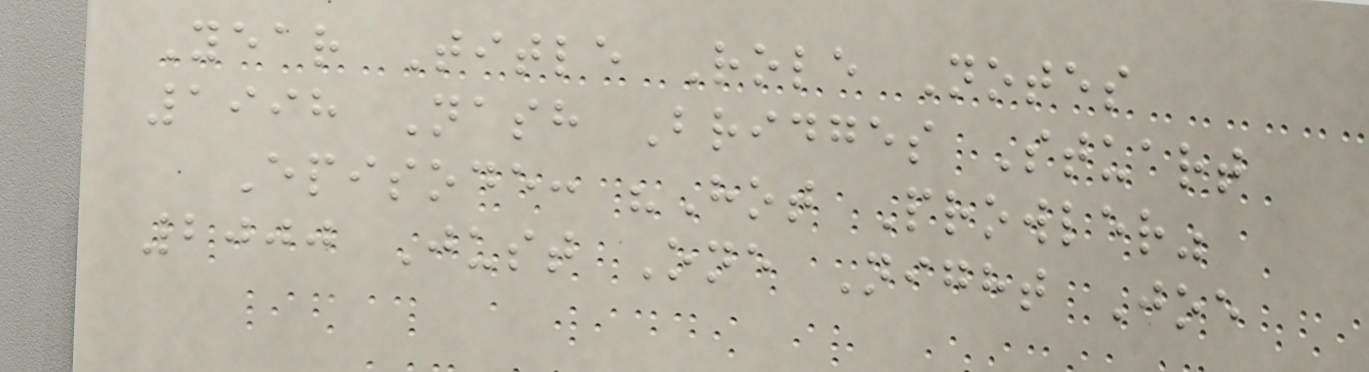Year Title Role Notes
1998 Nash Bridges Stuart
Episode: "Hot Prowler"
2000 Just One Night Joe
